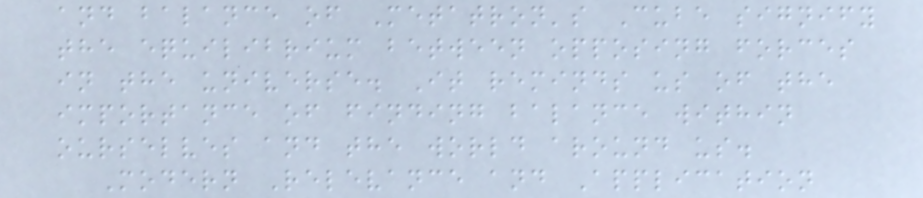and balance of Metatron's Cube signify
the equilibrium between opposing forces
in the universe. It reminds us of the
importance of finding balance within
ourselves and the world around us.
Modern Relevance and Application
